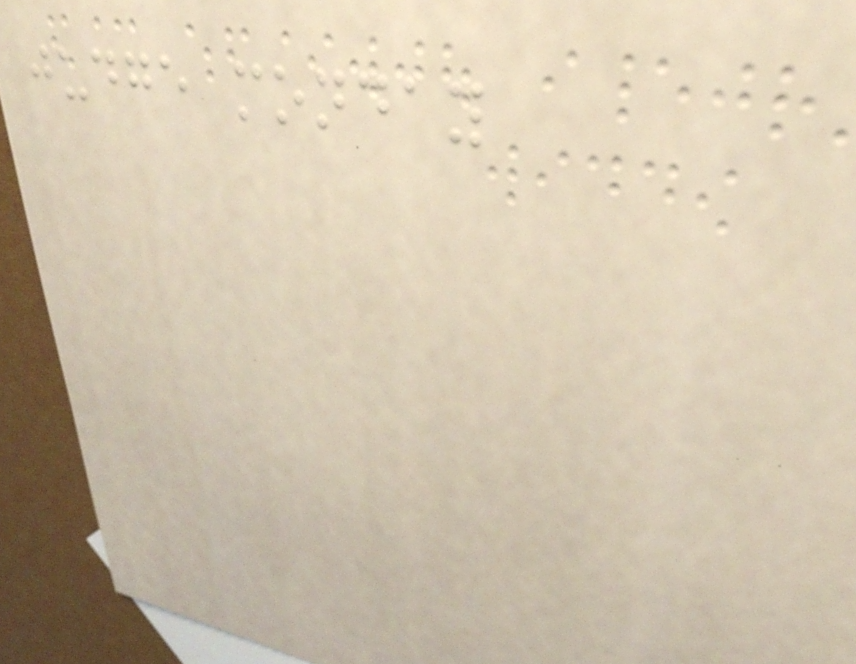judge monday
